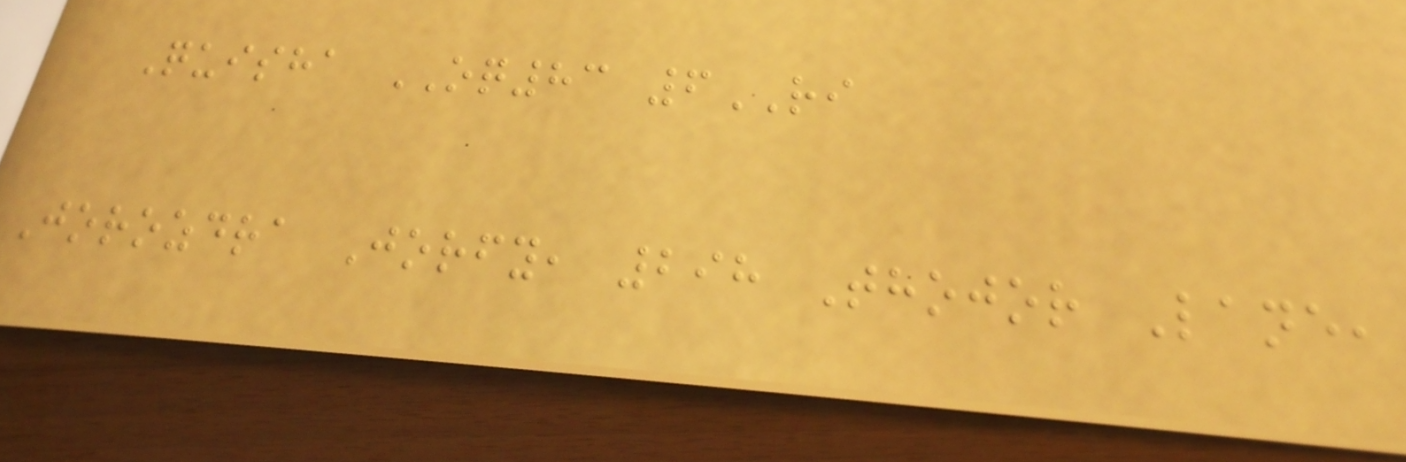Quisha OQ83 6RI
Jorozdra Jorfy, 298 Thojor Lane,
